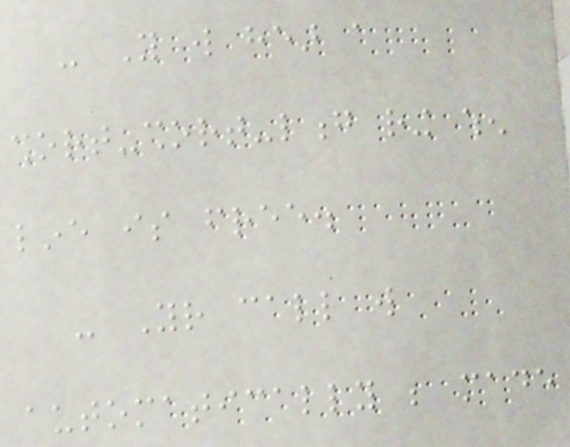- You will hear a
short-short-long ring when
line is free.
- Your call will
automatically be made
